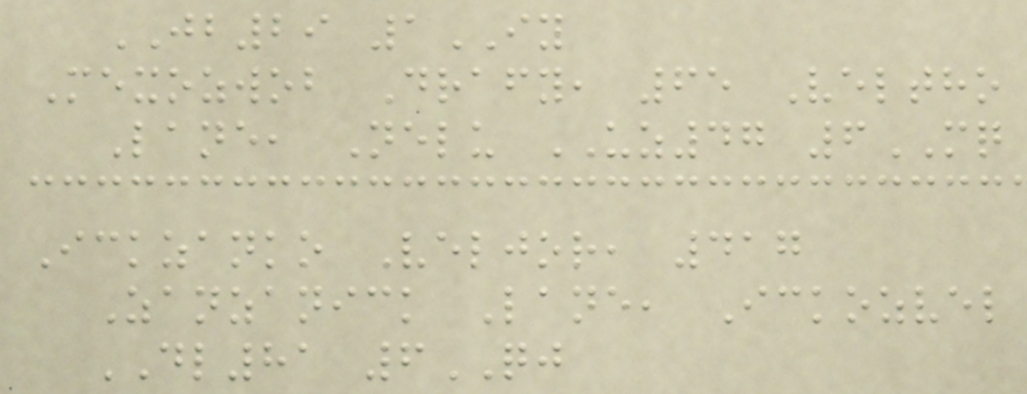JB29 1IY
Mexozwob Drafy, 65 Veltho
Lane, Nelu UZ47 6MQ
Ickzanko Veljor, 417
Zanzanick Lane, Ickozvel
DL81 6QJ
